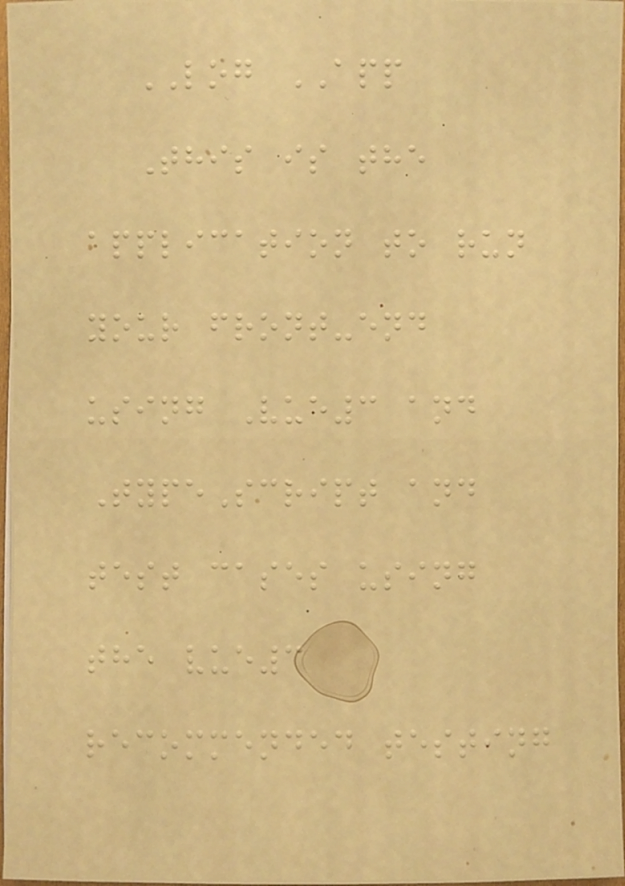LOG APP
This is the
application to run
your front-end
using Vue3 and
TypeScript and
test cases using
the vue3
recommended testing
